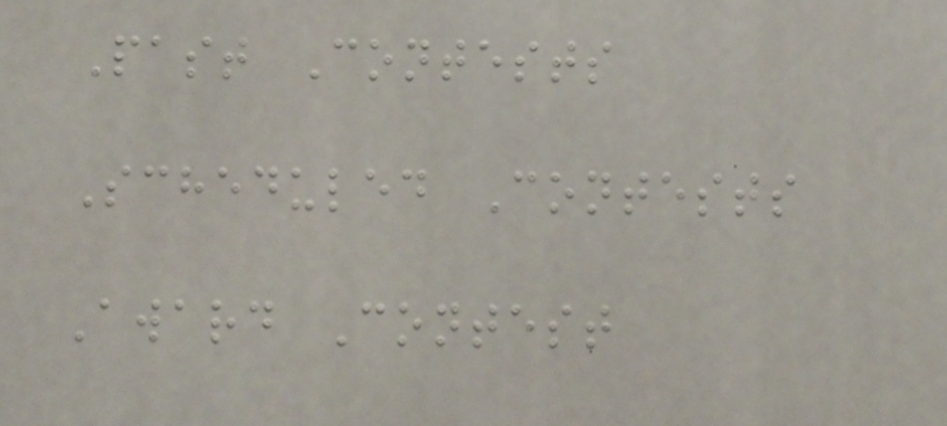Past Contests
Scheduled Contests
Award Contest
